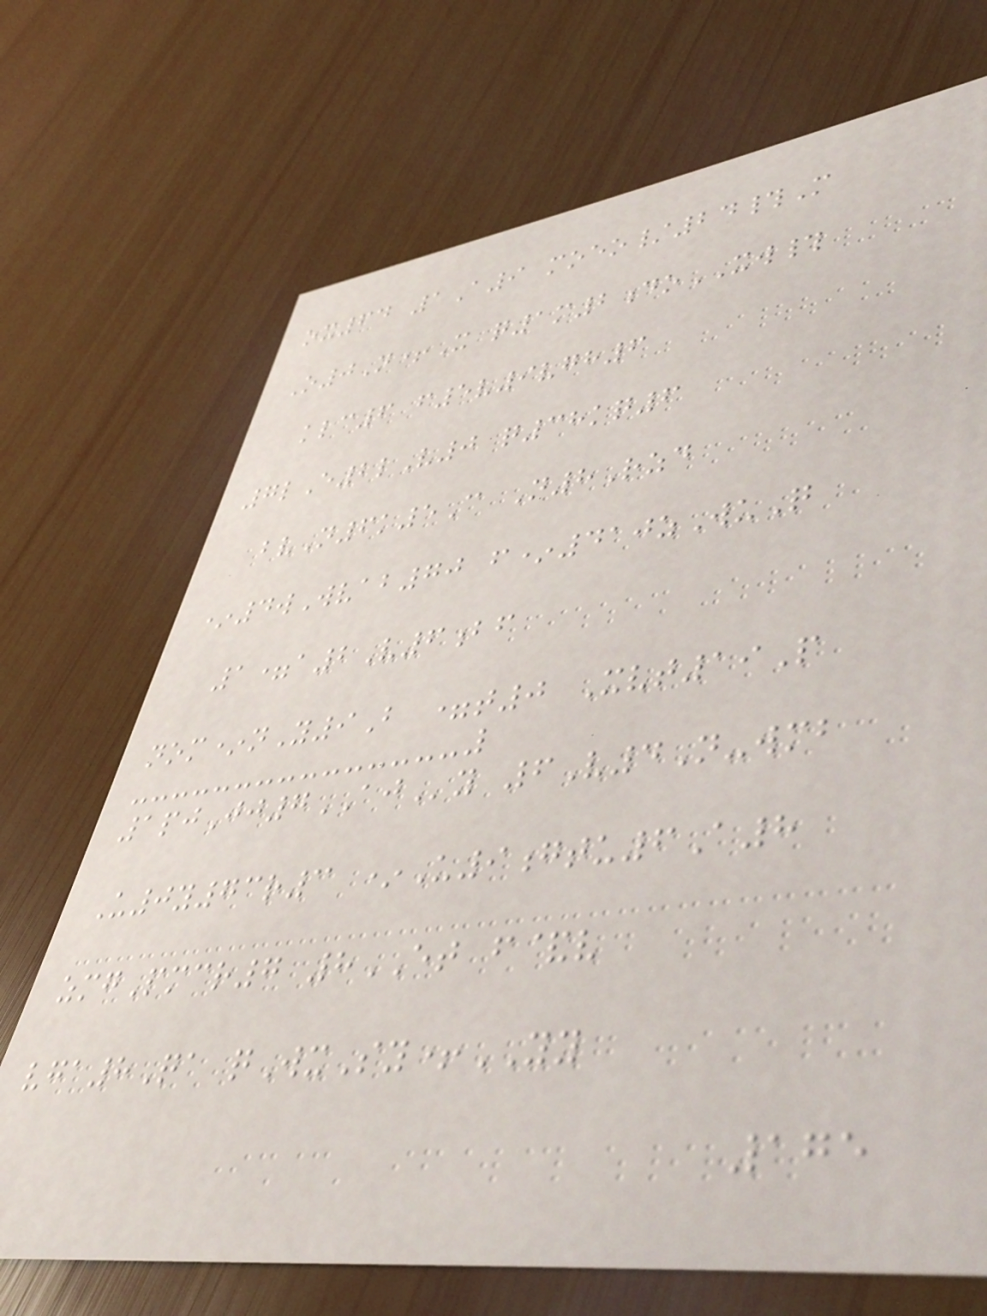ox64 1A9 moeo/24#M
O0N+X q1m2doXW#
klc6 f5v9vgh6
7lE2lV0 q38kq6
bvN6k5C N8Rzd
*4wWvab70 f*410zWuQ
1=a2V6bf
nom*nY9B =t0 Xvt19P
1pjJj7AJy 6V4N-wmb
U0y73r3 *U9gtu6A8
zmgPmcr7 8ET f&v
vga8Qa qWxSy+YY
175
